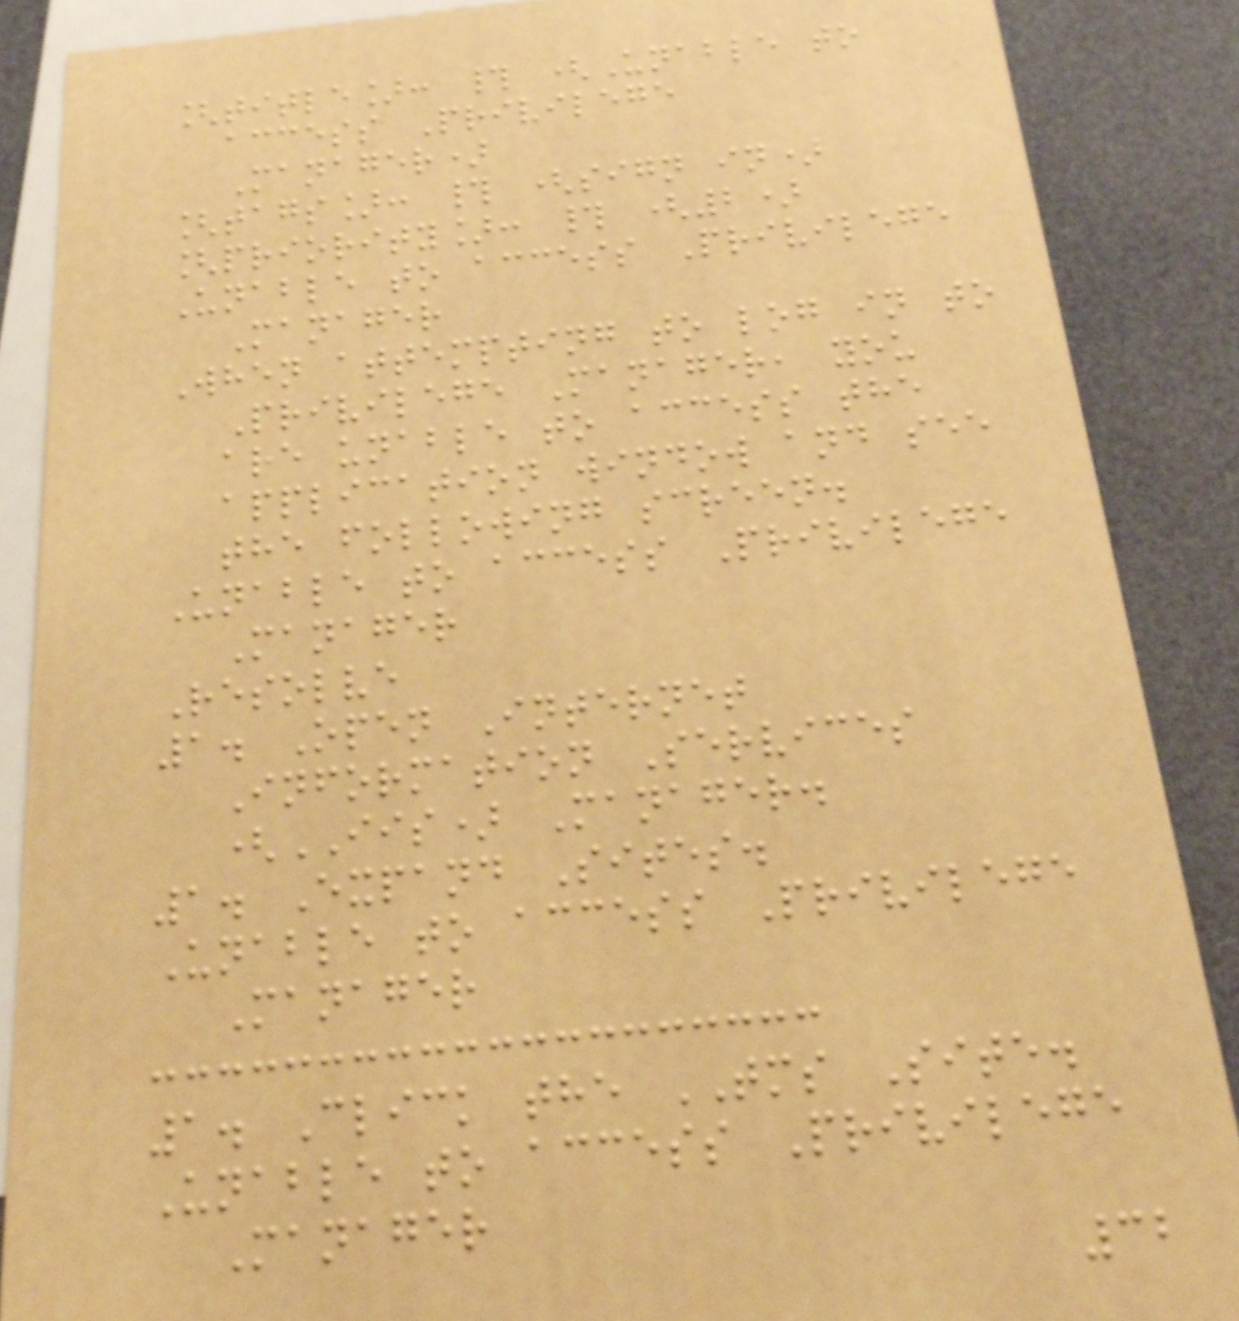[title]: # (Unable to
access Privilege
Manager)
[tags]: # (sign in)
[priority]: # (2)
Unable to access Privilege
Manager
When attempting to log in to
Privilege Manager, you
are unable to access the
application window and see
the following screen.
Unable to access Privilege
Manager
Resolve
1. Open Internet
Information Services
(IIS) Manager.
1. Expand Sites.
Unable to access Privilege
Manager
1. Click the TMS Site.
Unable to access Privilege
Manager
32
